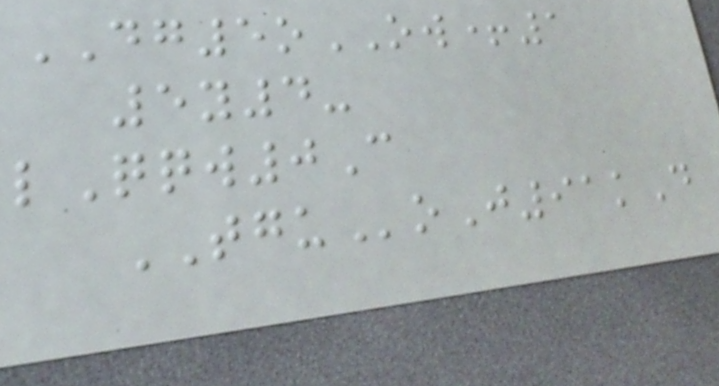DG5oOW+1
5y4-
lQqw0C
TGUoJ91kD
